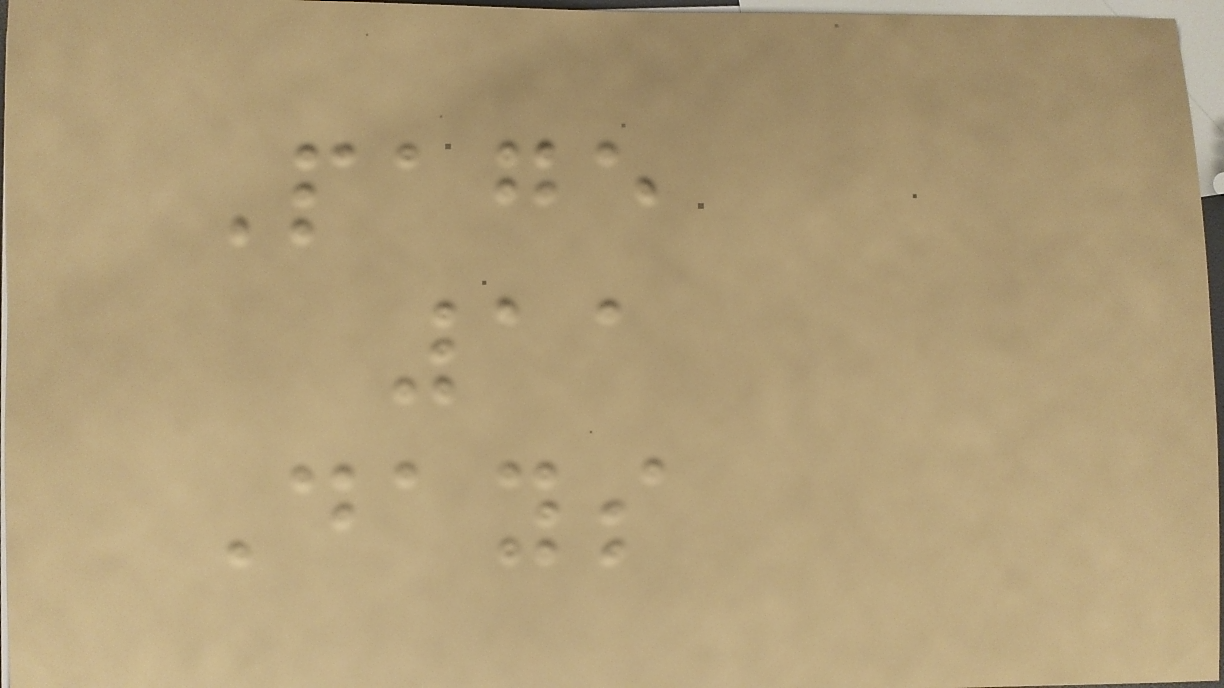Page
11
Days
